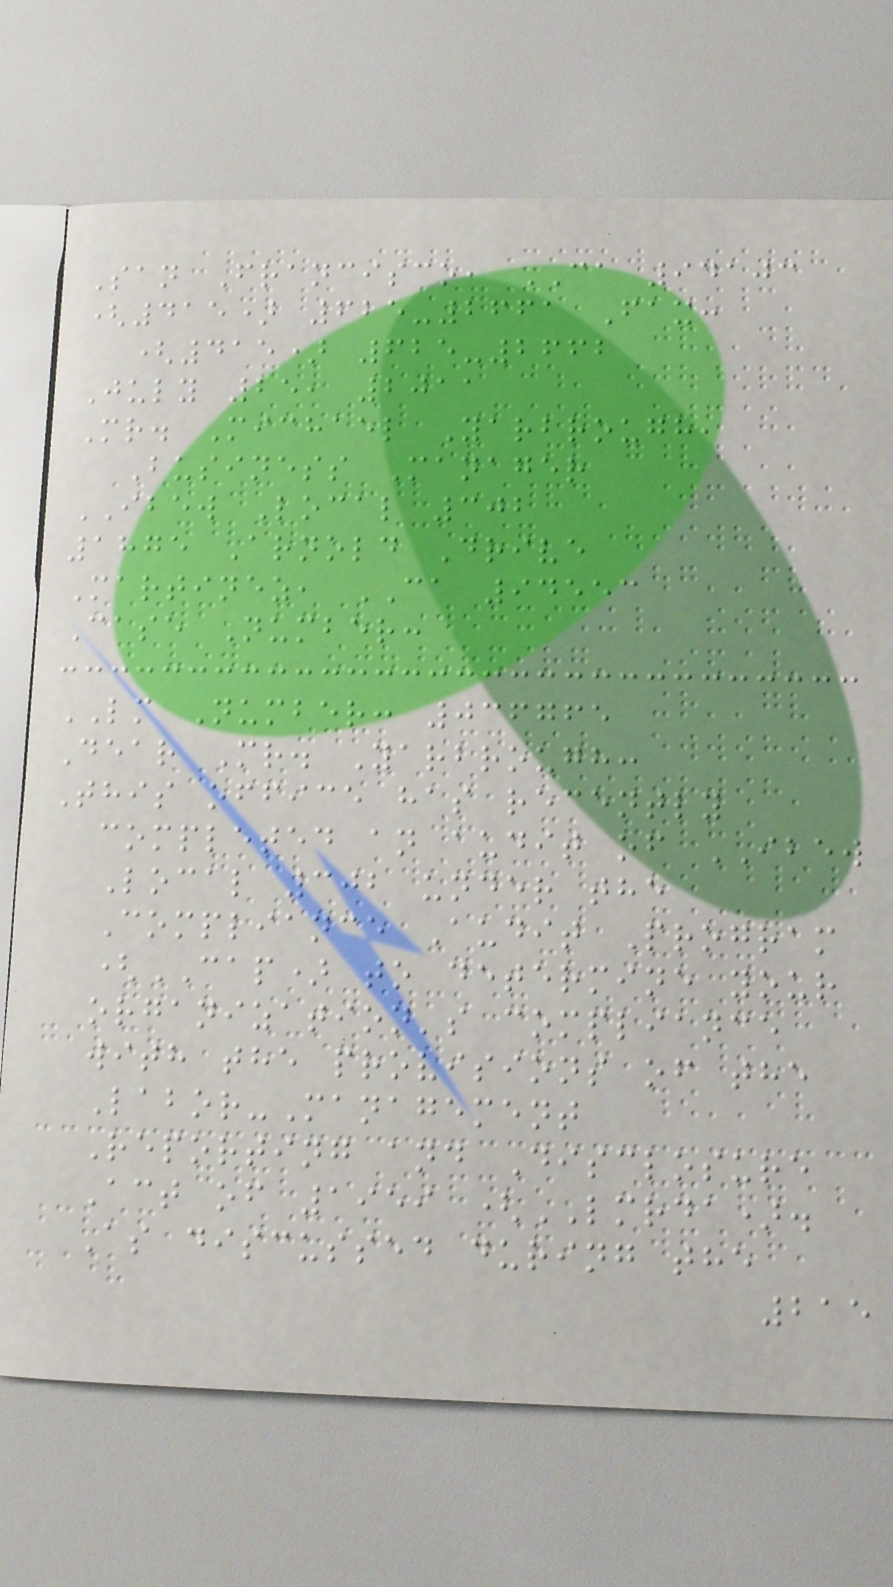San Francisco, CA 94103
(415) 625-2661 Fax:
(415) 625-2662
July 25, 2011
Mr. Michael Yarbrough,
Business Manager
IBEW Local 302
1875 Arnold Drive
Martinez, CA 94553
Case Number:
LM Number: 036765
Dear Mr. Yarbrough:
This office has recently
completed an audit of IBEW
Local 302 under the
Compliance Audit Program
(CAP) to determine your
organization's compliance
with the provisions of the
Labor-Management
Reporting and Disclosure
Act of 1959 (LMRDA).
As discussed during the
215
